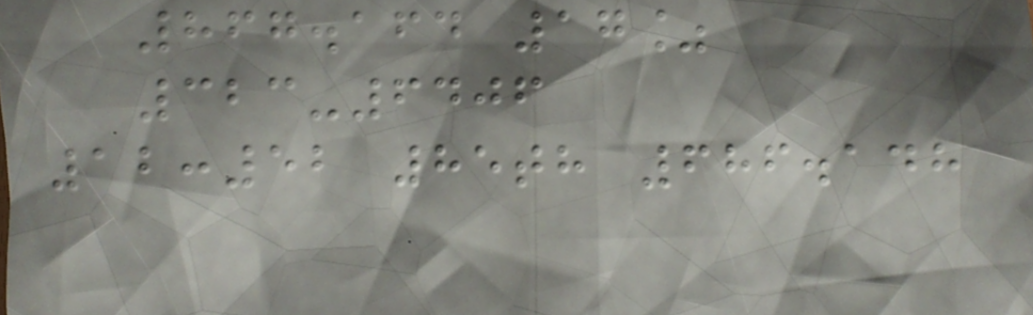867.164 17%
323-6406
12:52 85th 686.148
